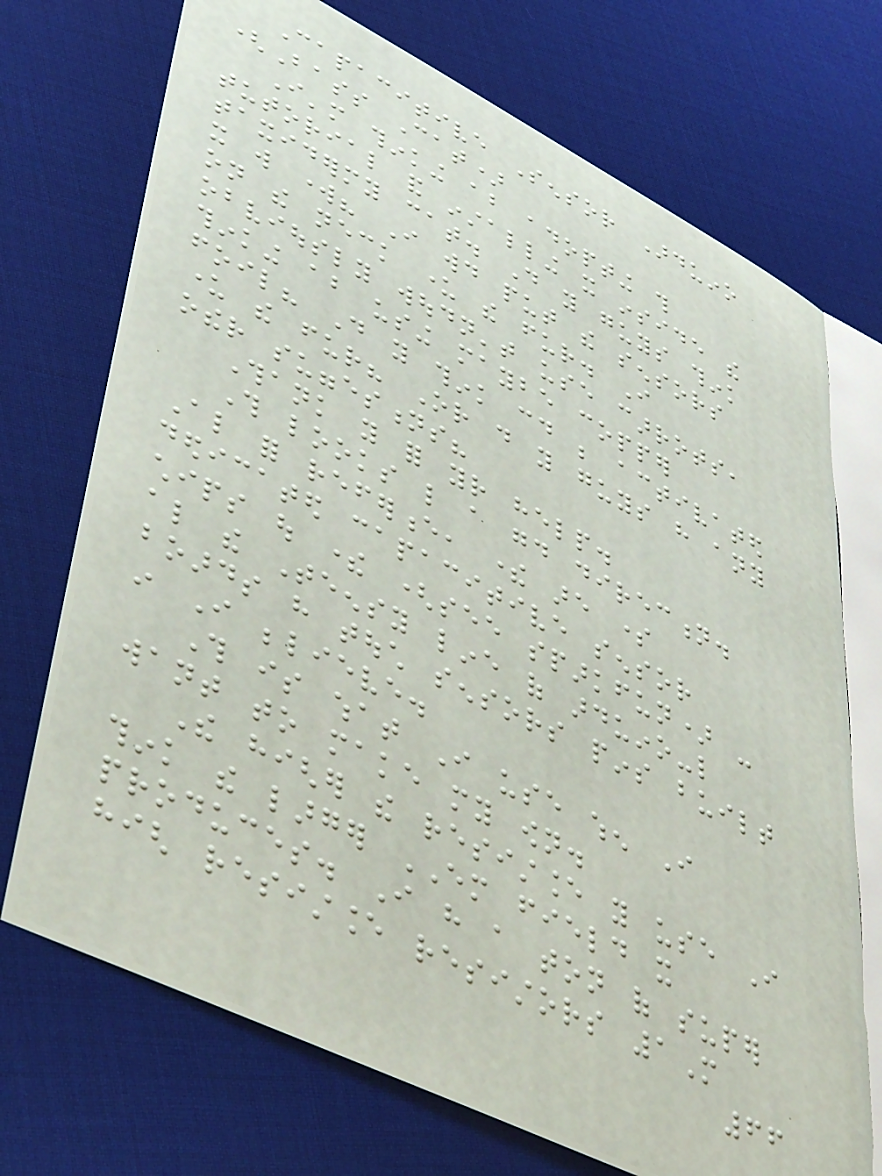Capacitive Sensor Arduino
(Bass Cat)
I'm thinking about adopting this
tutorial and installing it inside the
taxidermy cat. Do you guys think
it will work? I would put the sensors
on the neck under the fur. I
obviously woudn't use carrots,
thinking about using maybe copper
foil? Do you think could be activated
under the fur? Or do you guys have any
other suggestions?
Thank you for your help.
This looks like a good direction.
Also for reference, there are some
dedicated capacitive sensor
chips out there (see sparkfun) -
also the Teensy line of arduino-like
boards have touch sensors pins built
in I believe.
This is what I use when I
want to make my own.
The higher the resistance you use I
think the larger EM field it
produces. I have a ton of super
high resistance resistors 1M
66
